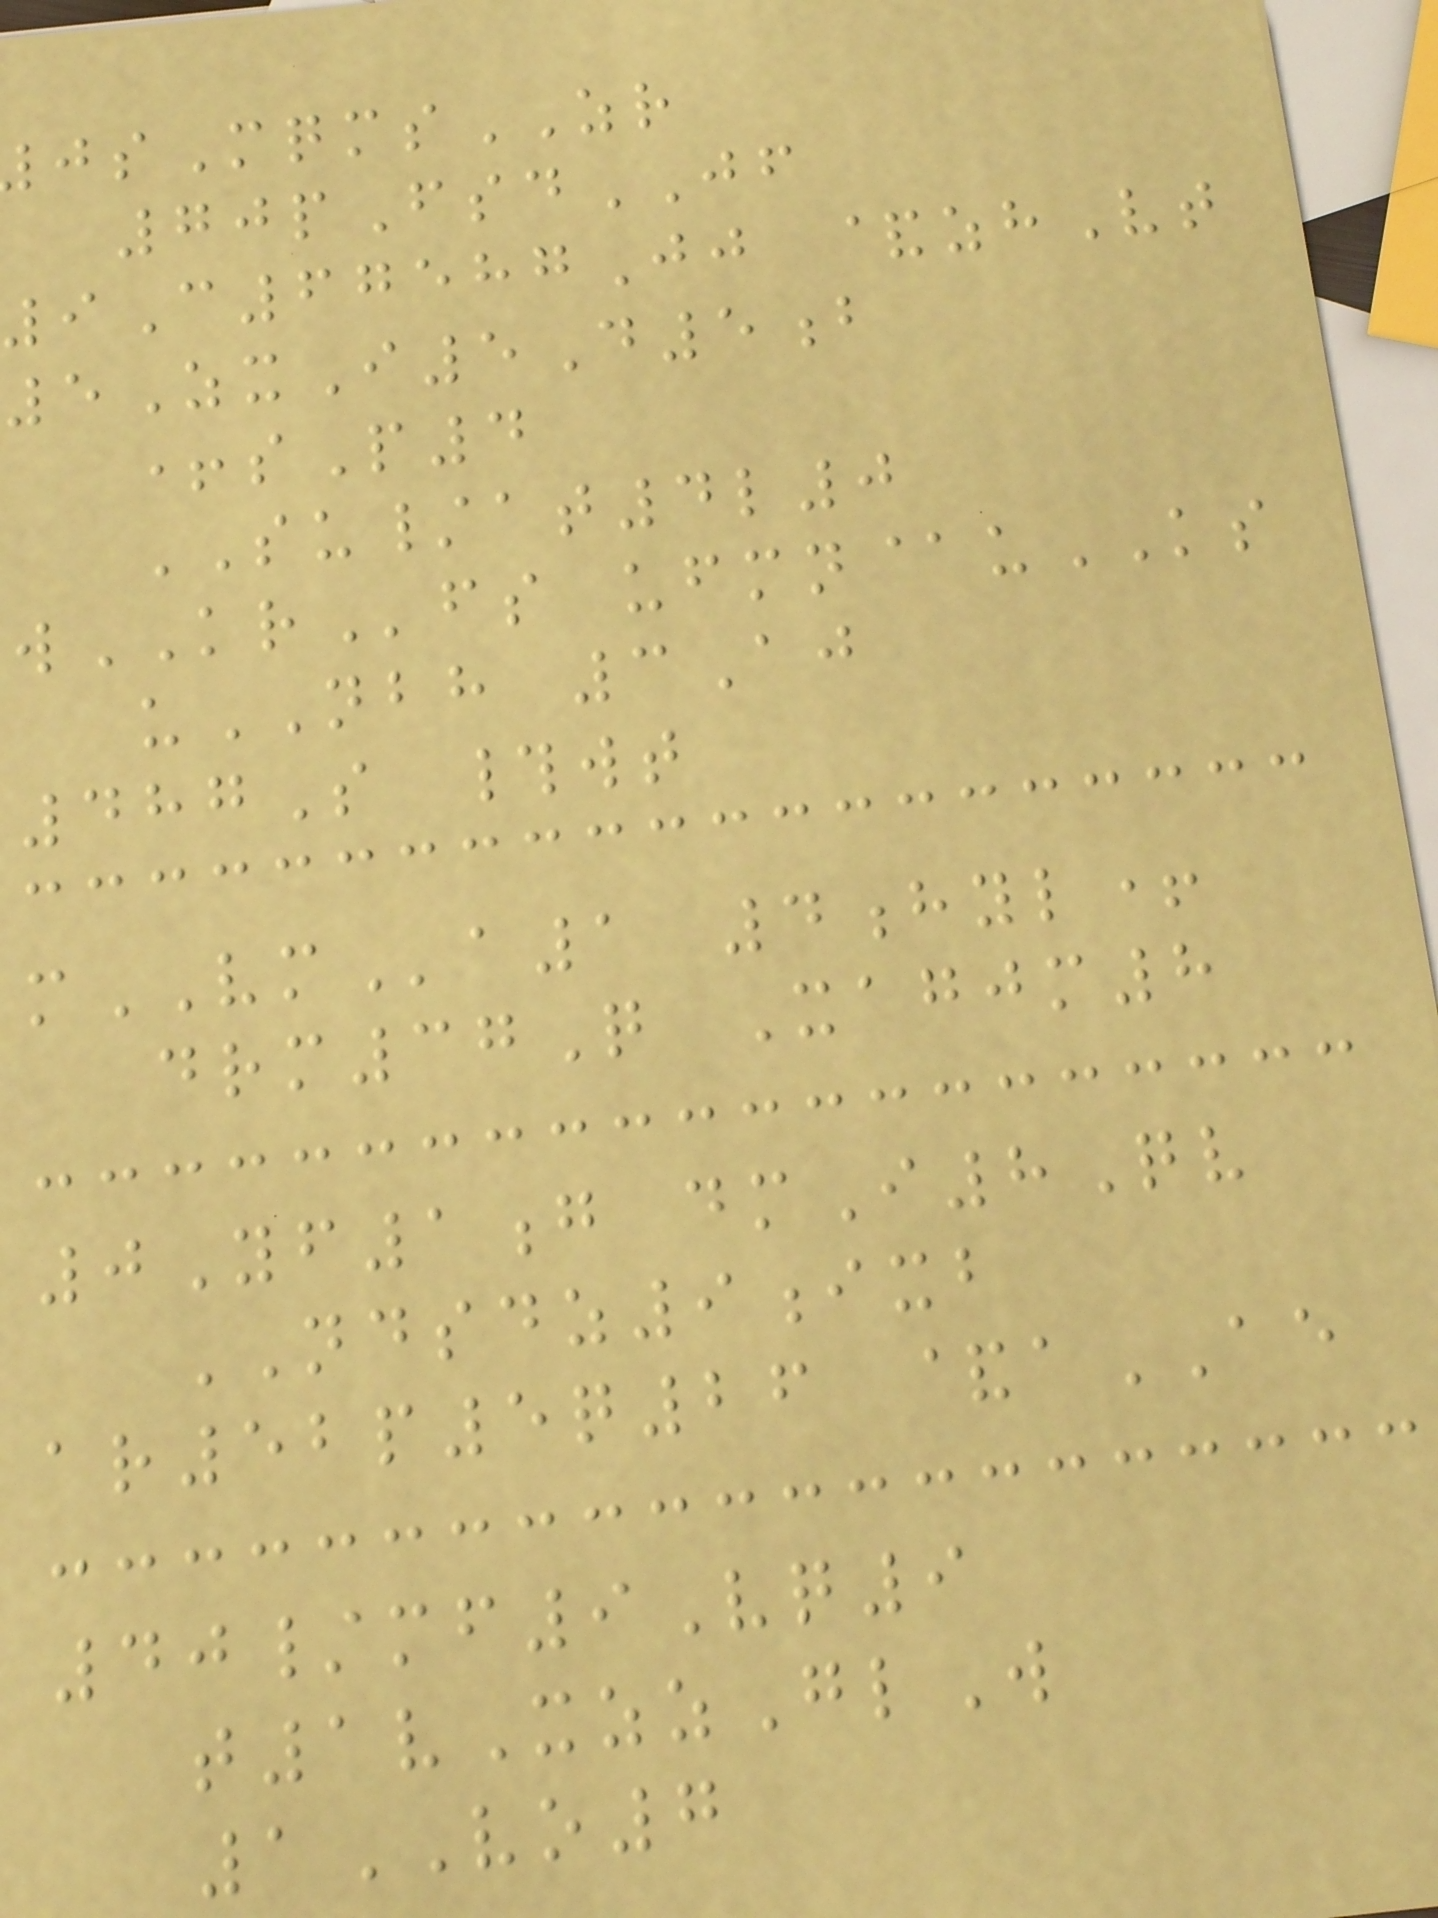sMqmsZR
70pFsdJF
9C67587Jj &zhVt
5ZxI5D5b
+sP4
SU/at4l0
wKRfs ufmn@uKS
uNBH 3Aj
487S #wt
mVMa1 4hyl+
drm37Q Xagjm8
0Yf1g dmI8Qv
NDSDZ9ixb
ar52p5q26 &aAE
40/mf9Vq9
t1vXzzGlW
1VO7
